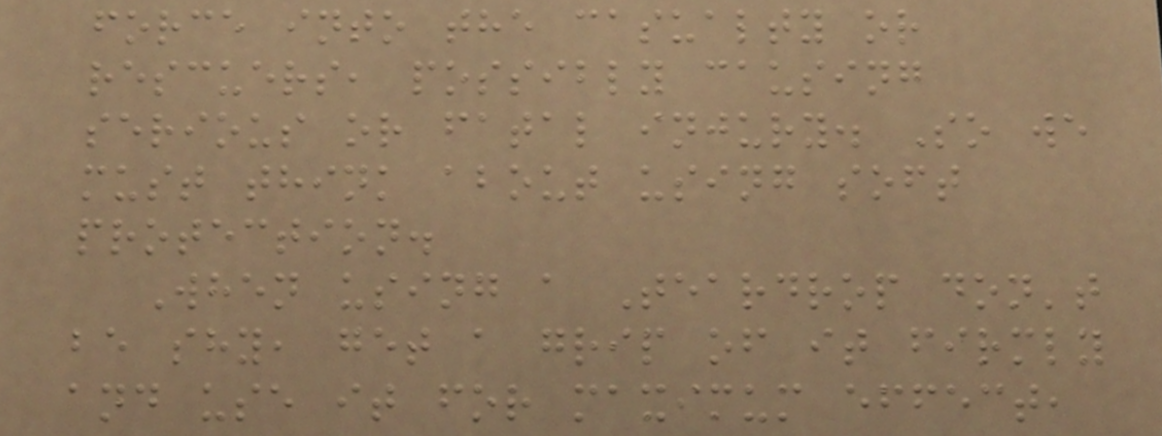force into the casualty or
rescuers, possibly causing
serious or fatal injury. So we
must think about using soft
protection.
When using a Teardrop don't
be shy, get a grip of it firmly
and use it for maximum effect,
